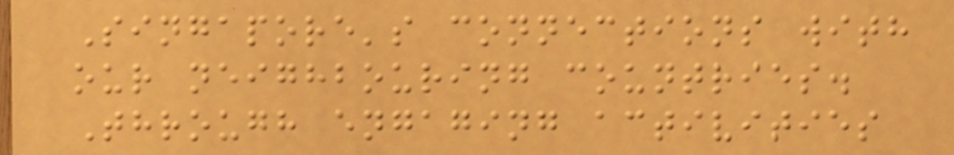Singapore's connections with
our neighbouring countries.
Through engaging activities
